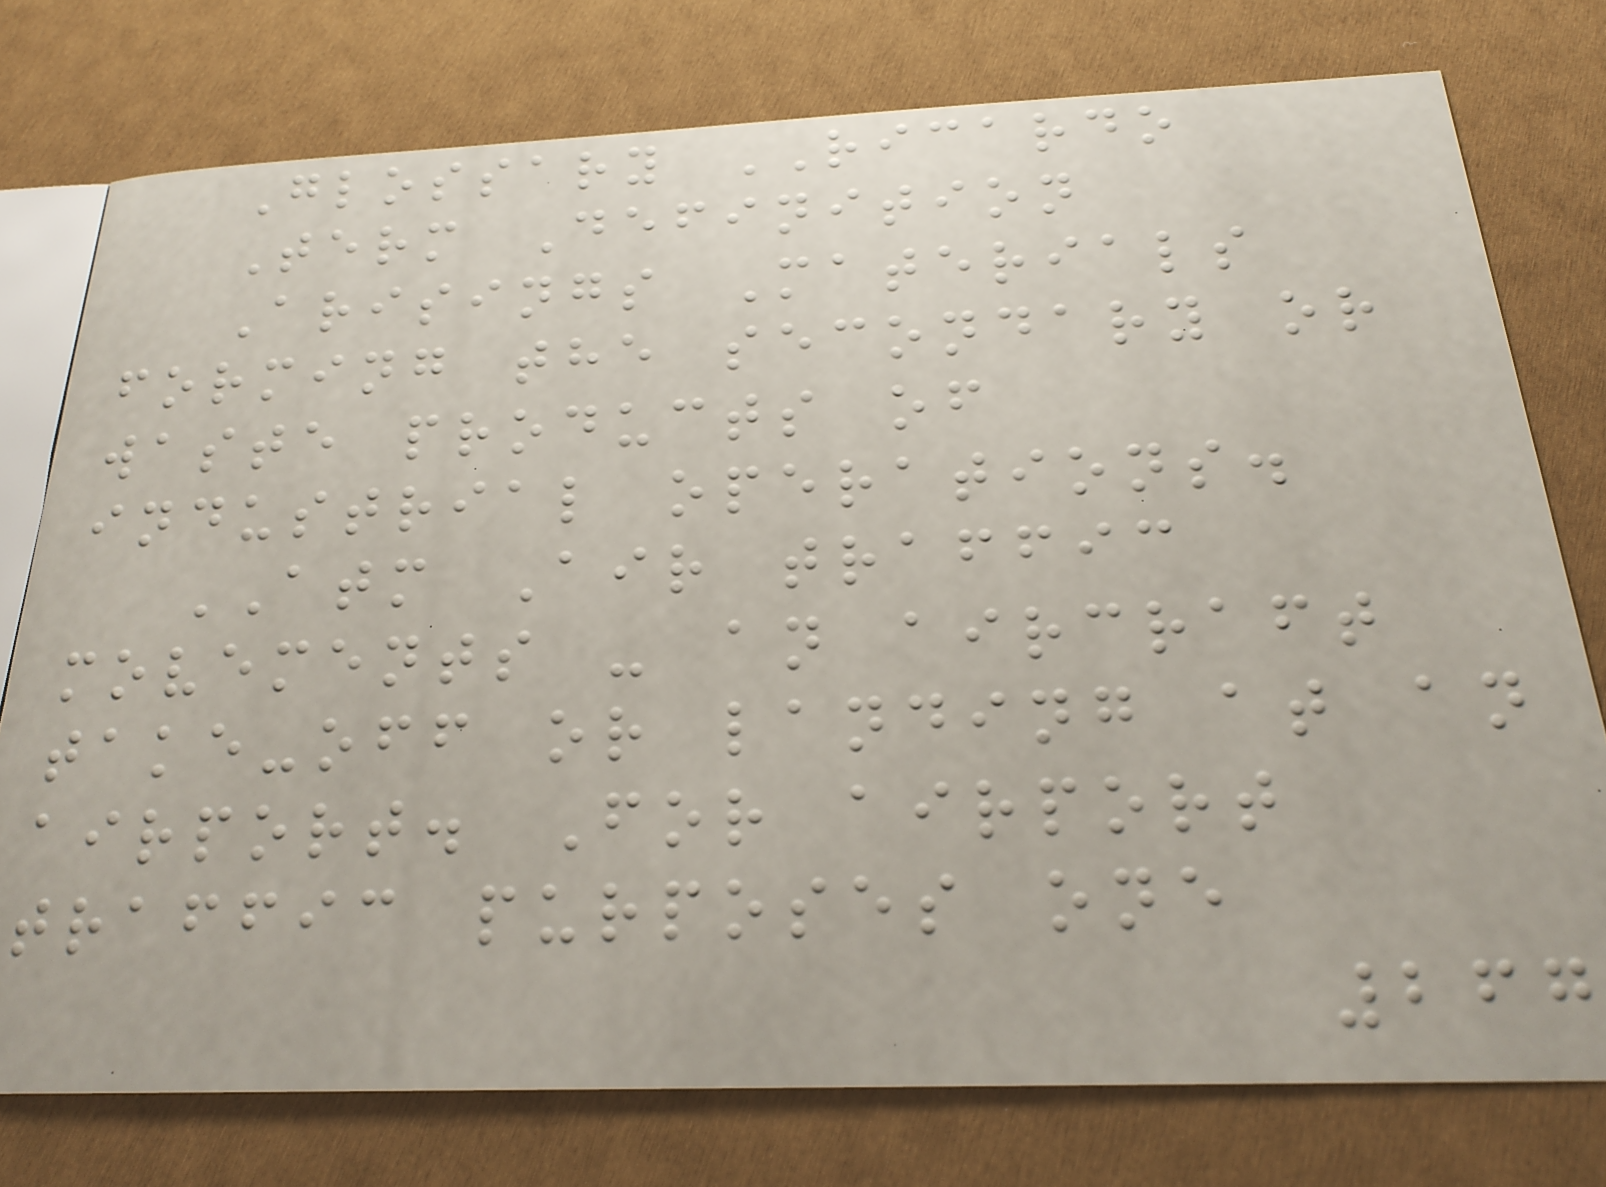Glossary RICARDO
Term Definition
Arisings Materials
forming the secondary or
waste products of
industrial operations.
ATM Air traffic
movements - an aircraft
take-off or landing at an
airport. For airport
traffic purposes one
267
